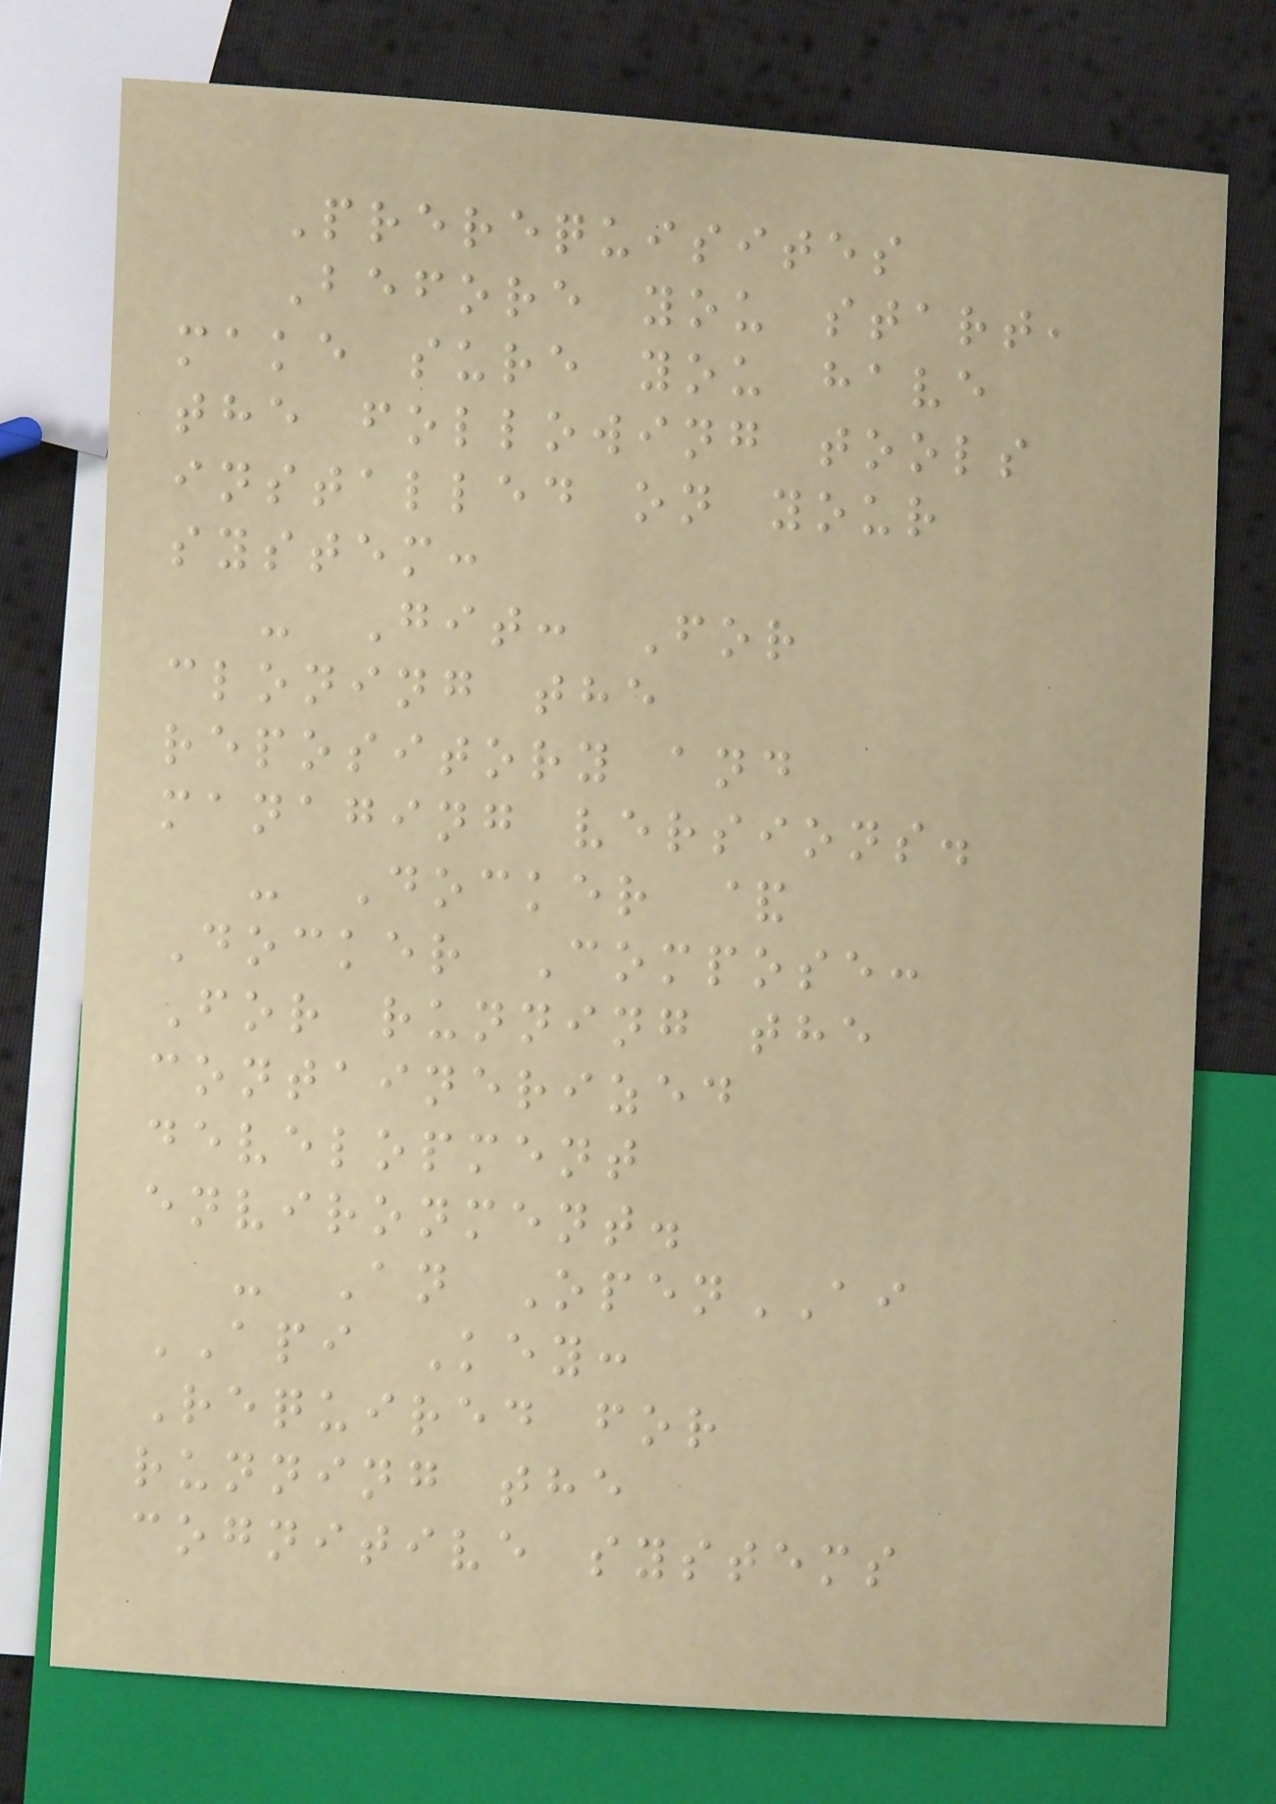Prerequisites
Before you start,
make sure you have
the following tools
installed on your
system:
- Git: For
cloning the
repository and
managing versions.
- Docker &
Docker Compose:
For running the
containerized
development
environment.
- An OpenAI
API Key:
Required for
running the
cognitive systems
